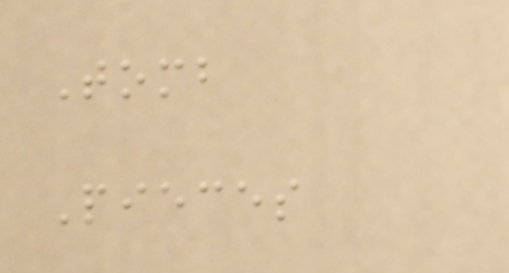Tomb
Pieces
